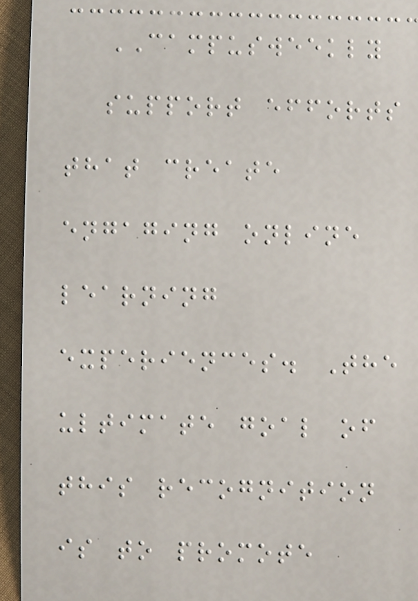CAMPUSWEEKLY
support efforts
that create
engaging online
learning
experiences. The
ultimate goal of
this recognition
is to promote
